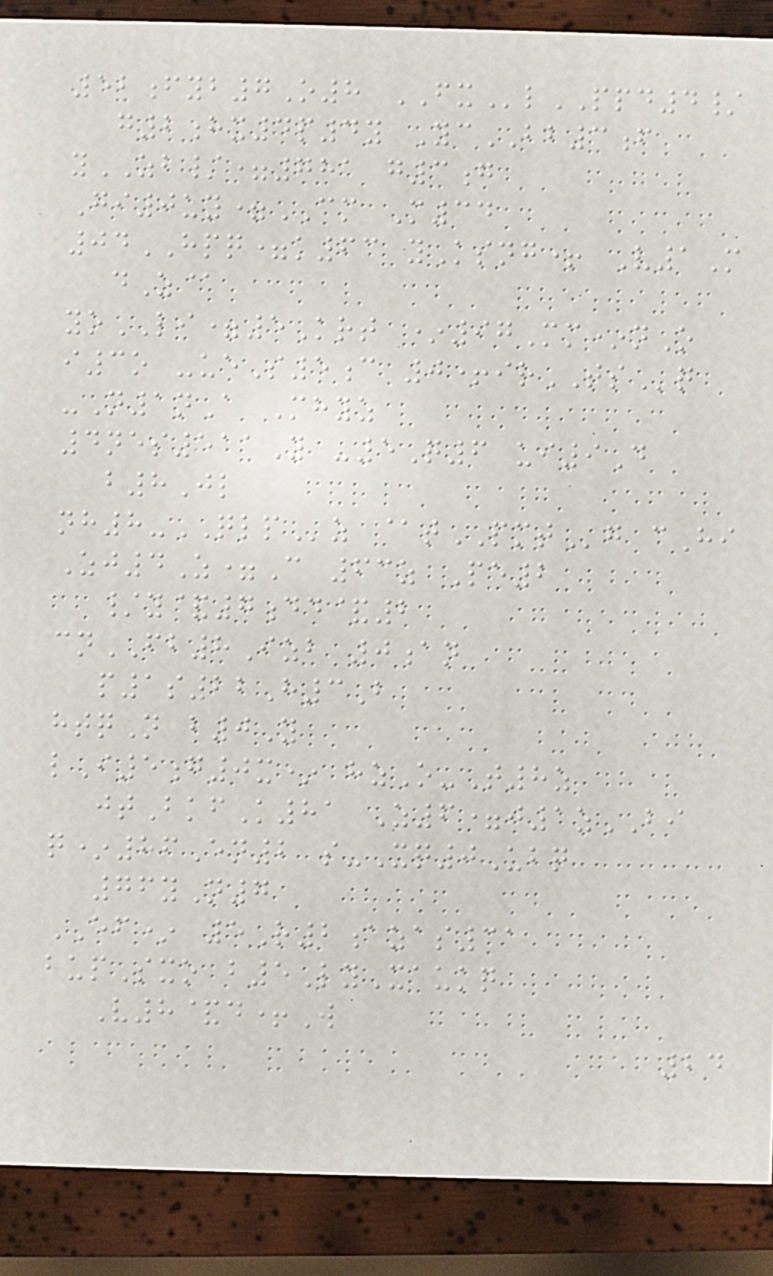52fyb7O8 FXlPPD4/
g2hx4p4y YcBB3f
yZB/=781 g3g
Gi0uy=CM M34
04HPQ=k63 yKsng+ V1M
dZ@
yoLI=5Krt *97Mm*nO
i3o -ueS5c 0+irTSq
-N1nA Mhyz
4nes511Y -5Q6 ui9D
b8Jl
nh8-QLPz @tPMTg cHi
Zj4Z=C 63z Pe2
/y&7dd&2
cnFB8Izb 0an
p1s22H3B
htqN b0Y
lI5g0x* hzO-T8z
jtBkfK81 Z6=j1zBI
q*86En2 s-Xq0Ubq
76yN7
EF* 5R2azas31
bupSxo b5LyXaukq
V8&d+W
24
